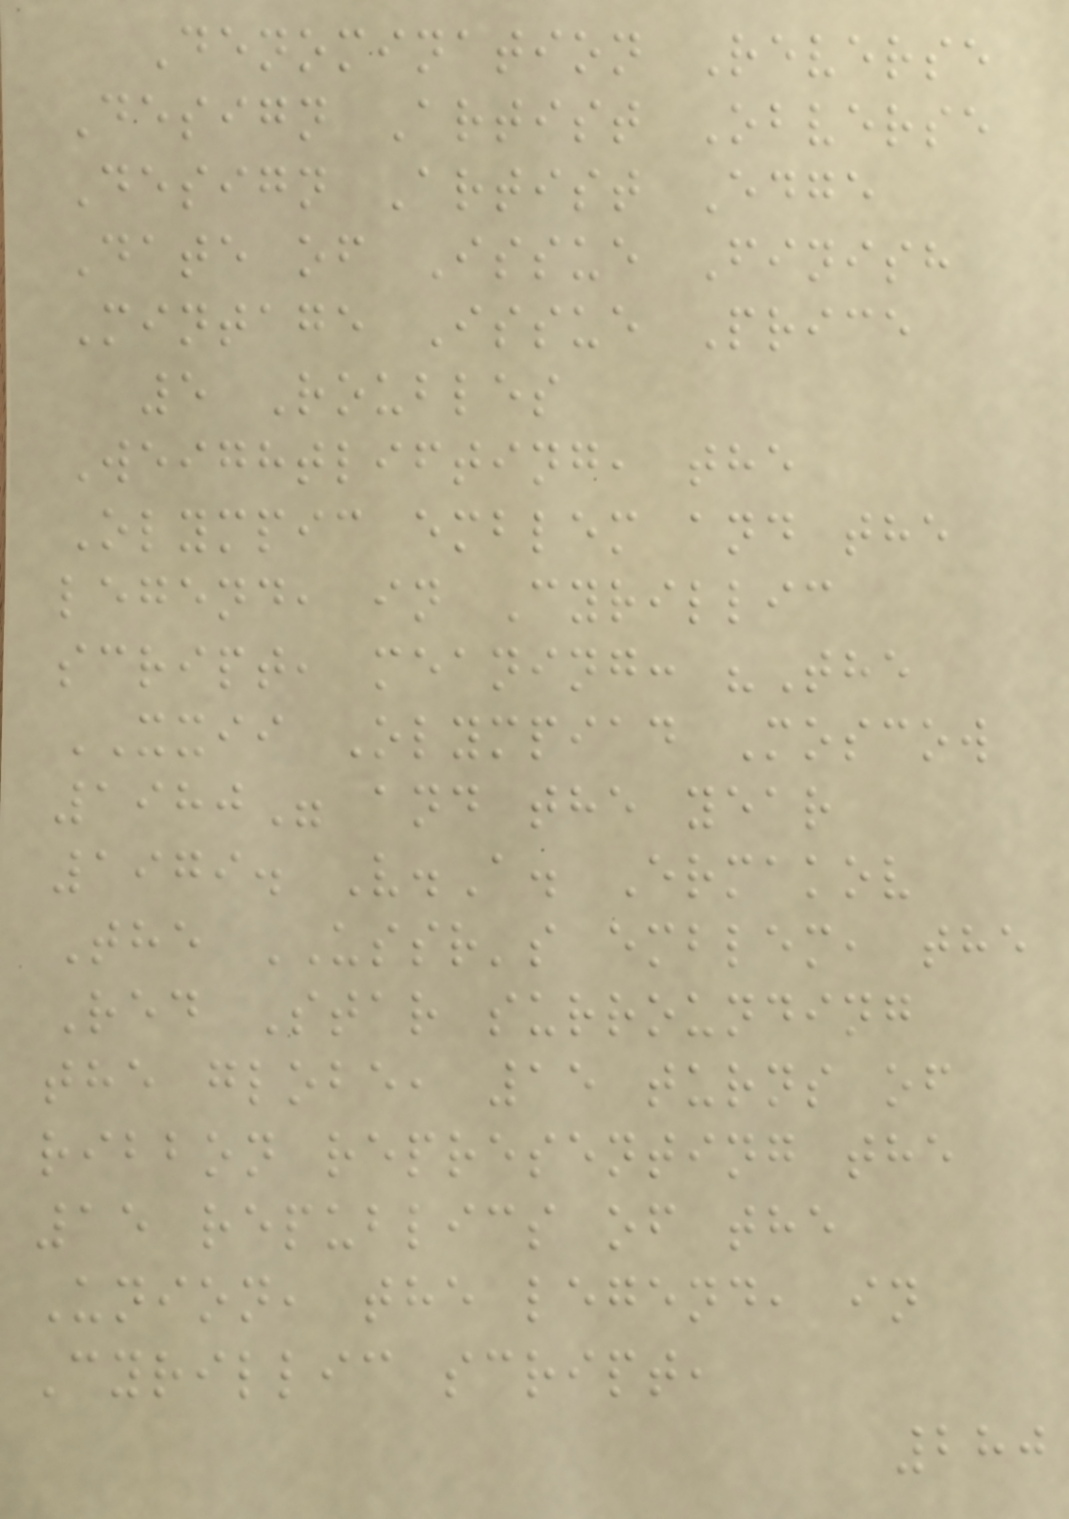Denomination Reverse
Design Artist Obverse
Design Artist Edge
Date of Issue Finish
Mintage Issue Price
5 Roubles
Weightlifting, the
Olympic emblem and the
legend, in Cyrillic
script, meaning: "The
XXII Olympiad Moscow
1980" and the year
1979. V.A. Ermakov
The USSR's emblem, the
Red Star surrounding
the globe, 15 turns of
ribbon representing the
15 republics of the
Union, the legend, in
Cyrillic script,
280
